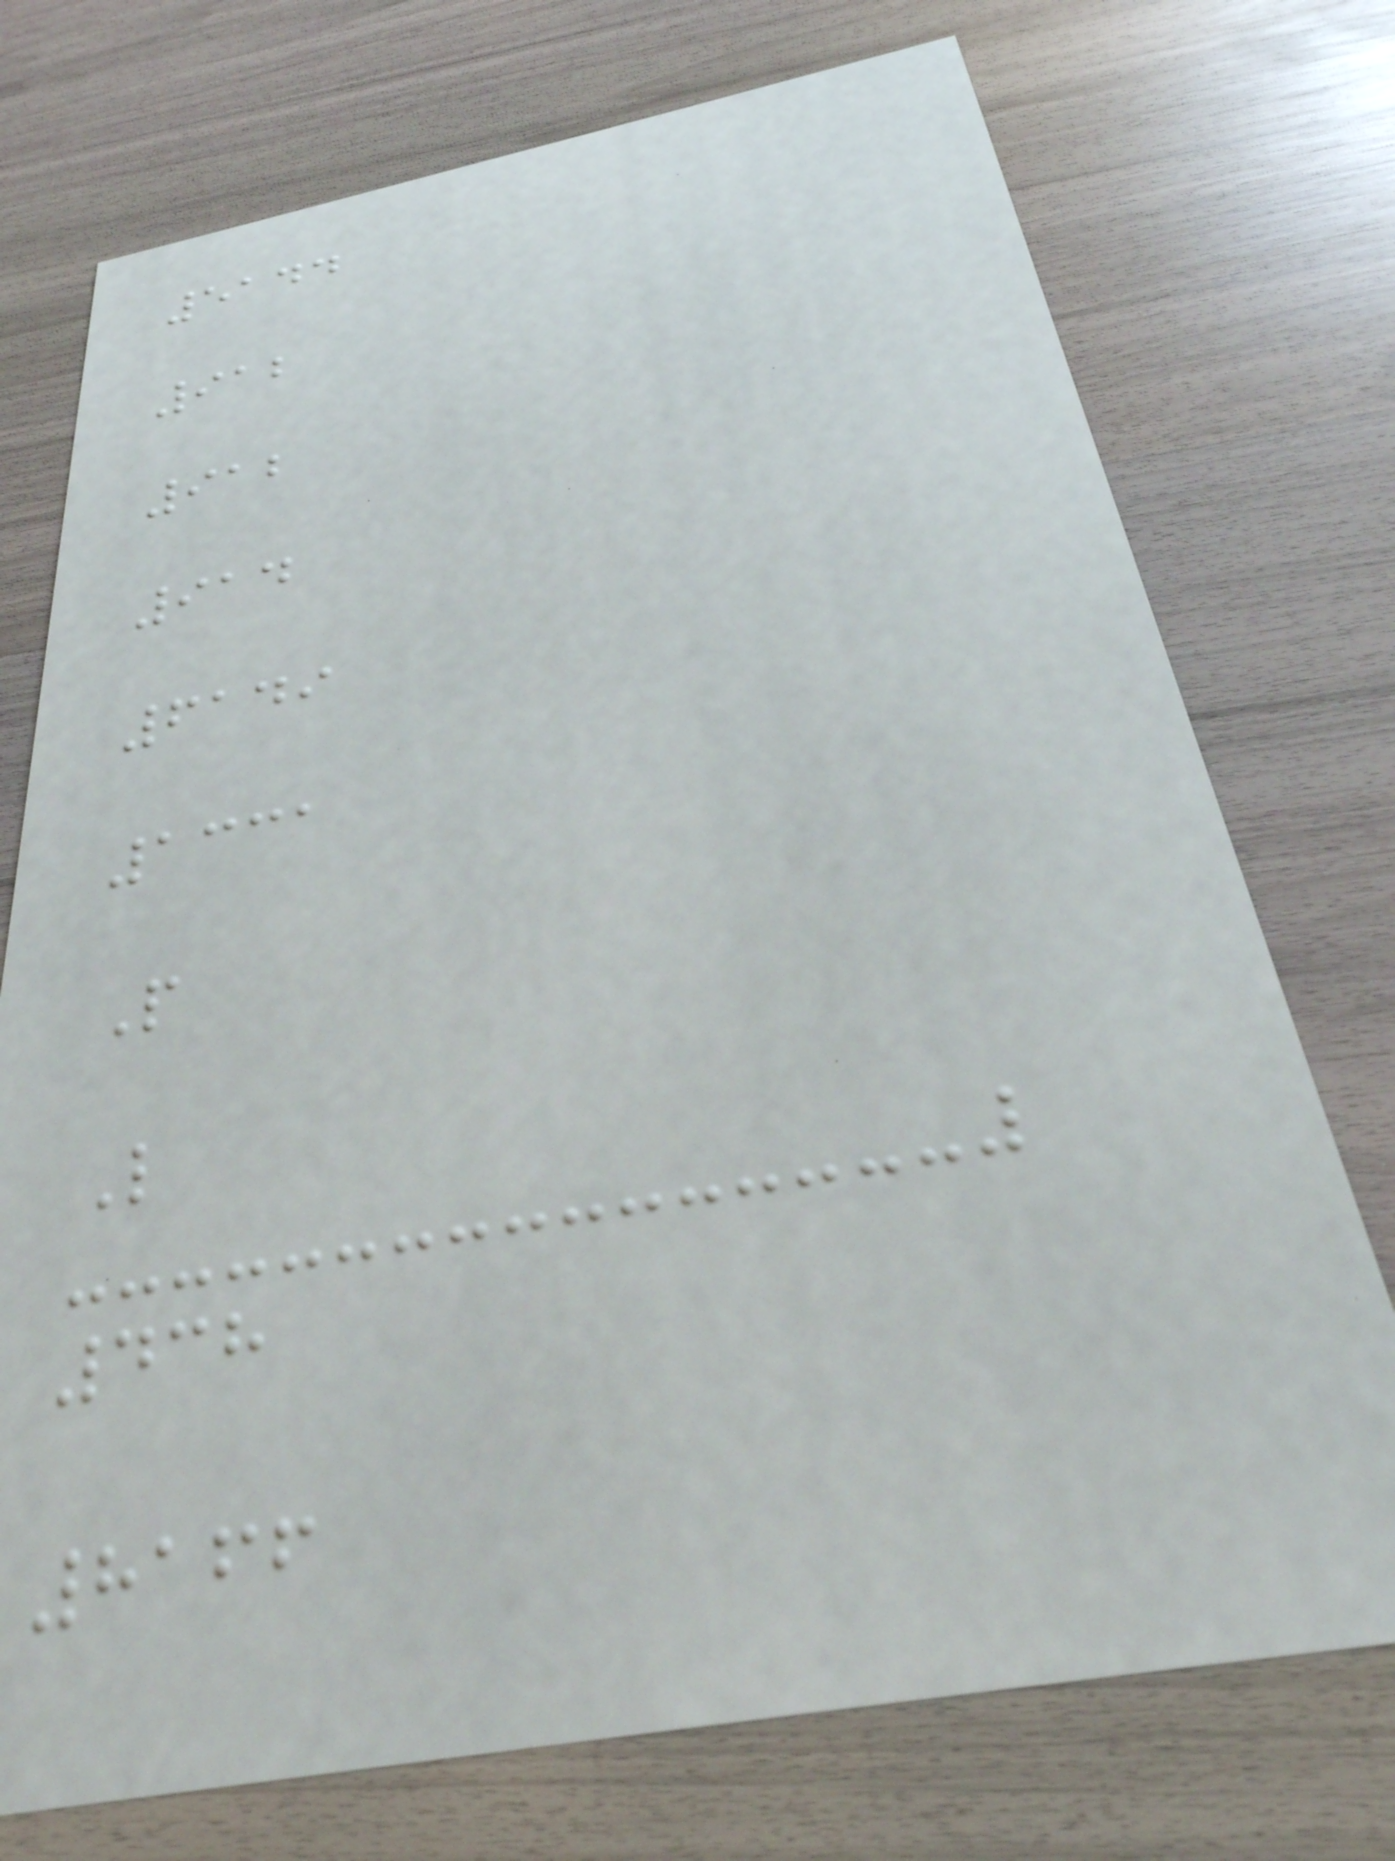5144
912
912
914
6149
1331
P
L
438
8166
